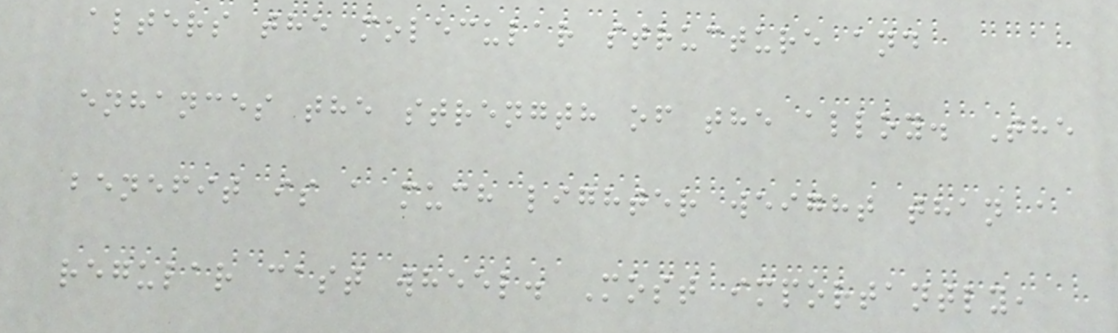alters the molecular structure and
enhances the strength of the alloy. The
benefit is a much lighter weight than a
regular cast wheel. Most importantly,
